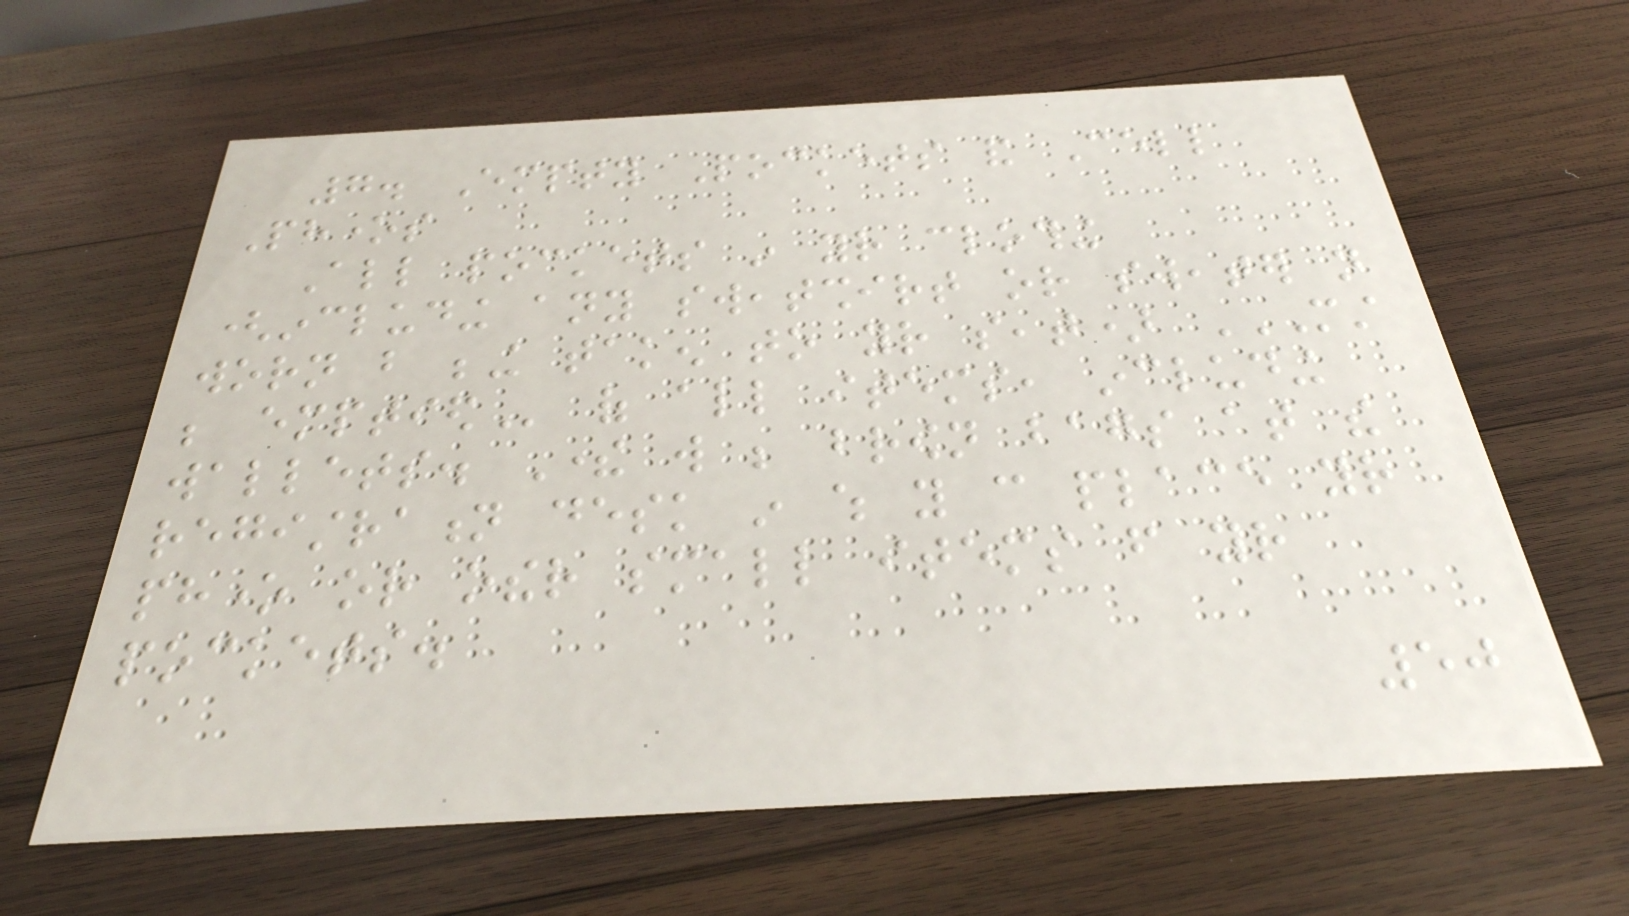7. Empty Pockets and Cell
Phones
All pockets in your clothing
(including any sweatshirt or sweater not
worn but being taken to your seat) MUST
BE EMPTIED of all items, including
wallets. There will be brown bags at the
registration desk in which you can place your
phone or other small items from your
pockets.
50
